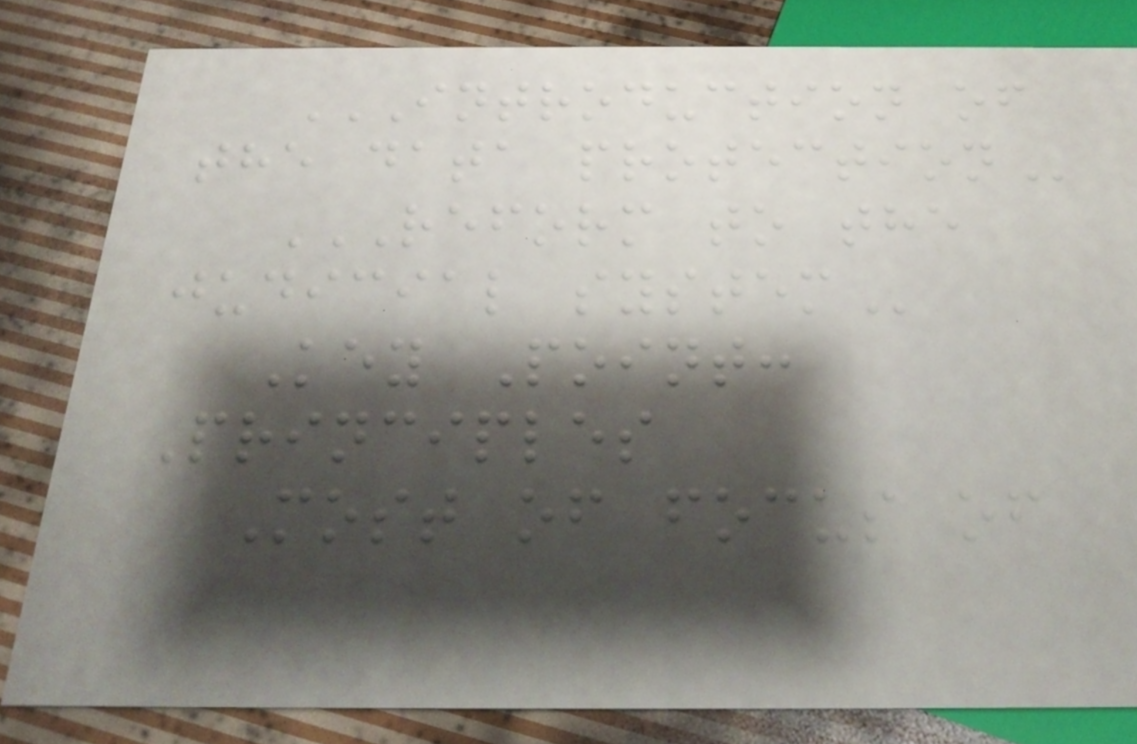INTRODUCTION OF
THE DATA PROTECTION
REFORM TO THE
JUDICIAL SYSTEM
Key Point:
Principles
Most of focus of
